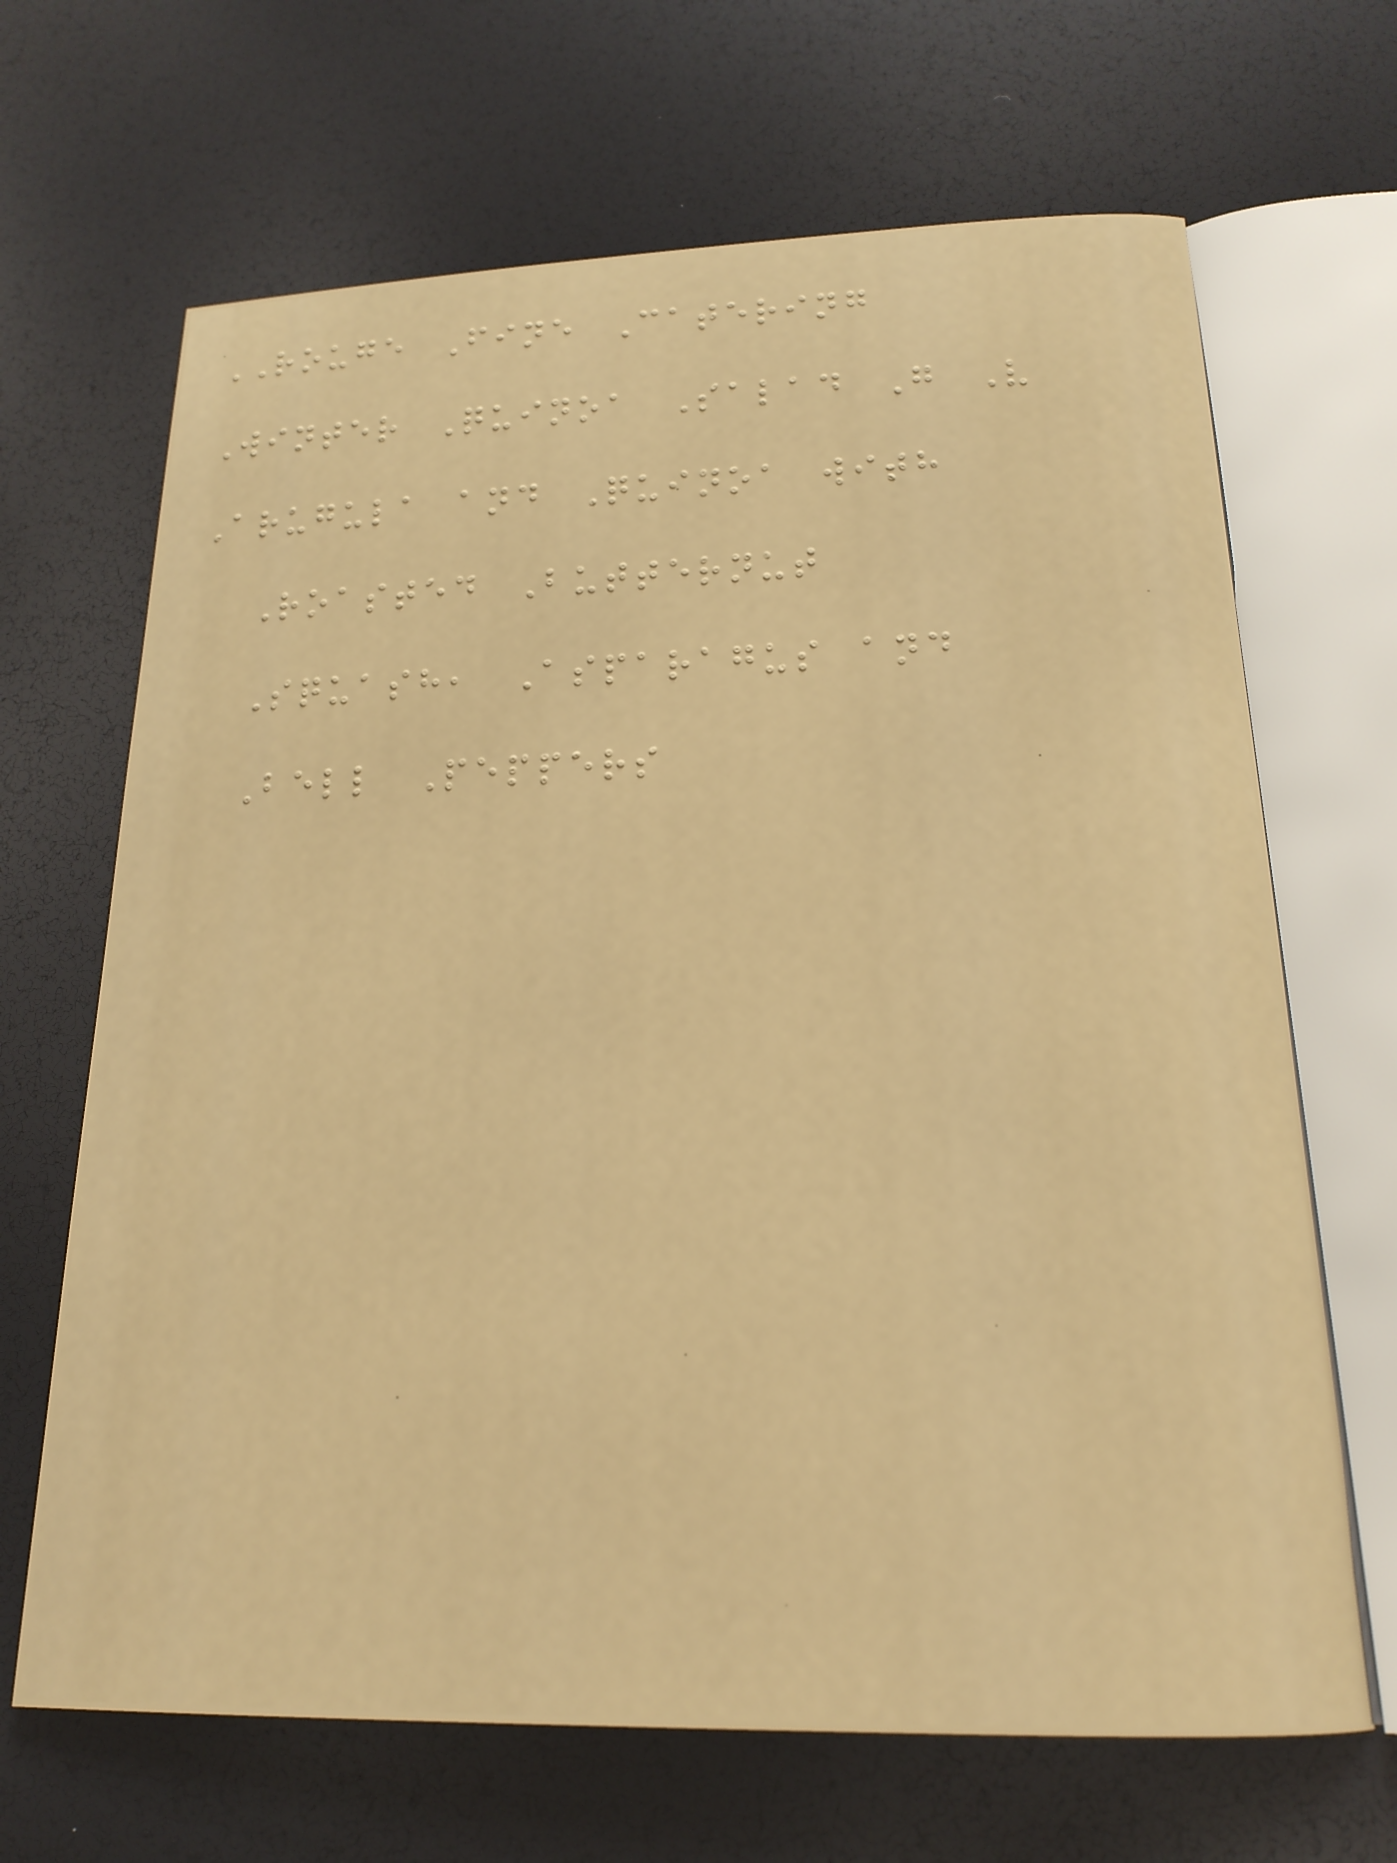ROUGE Fine Catering
Winter Quinoa Salad G V
Arugula and Quinoa with
Roasted Butternut
Squash, Asparagus and
Bell Peppers
